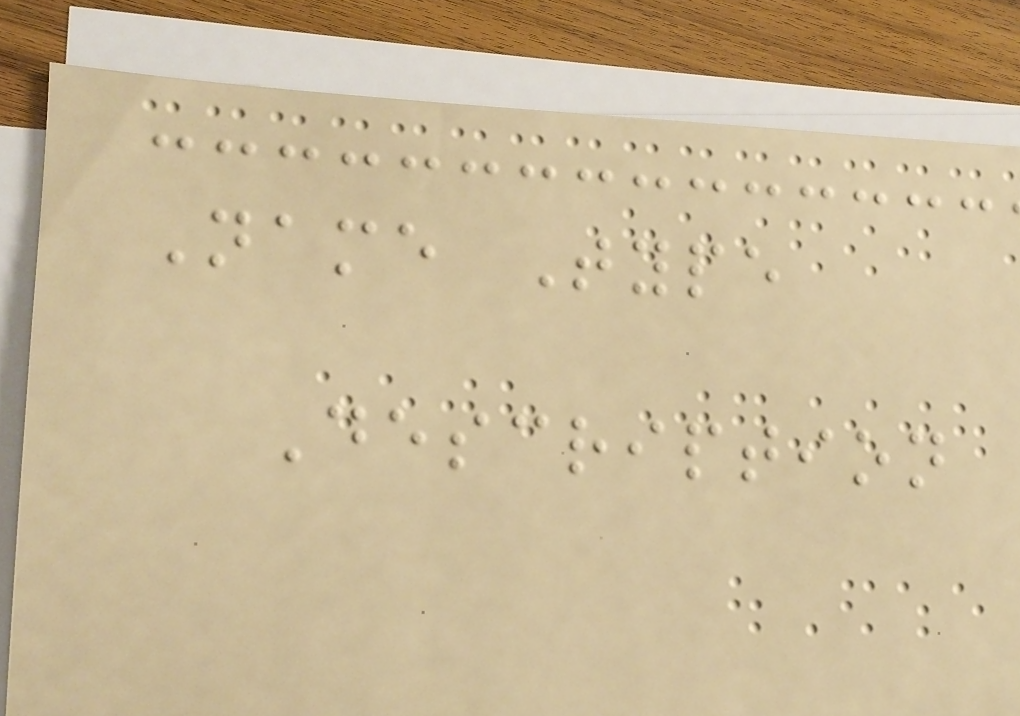Name Type
Description
